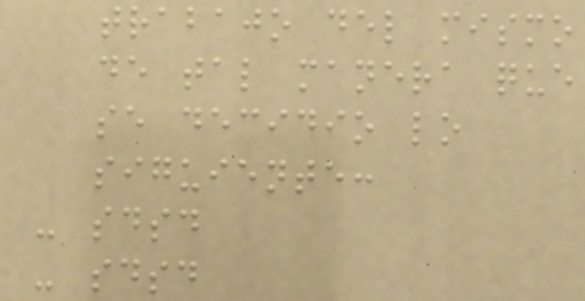trabajo del mismo
de tal manera que
se decidio lo
siguiente:
- sdsd
- sdsd
